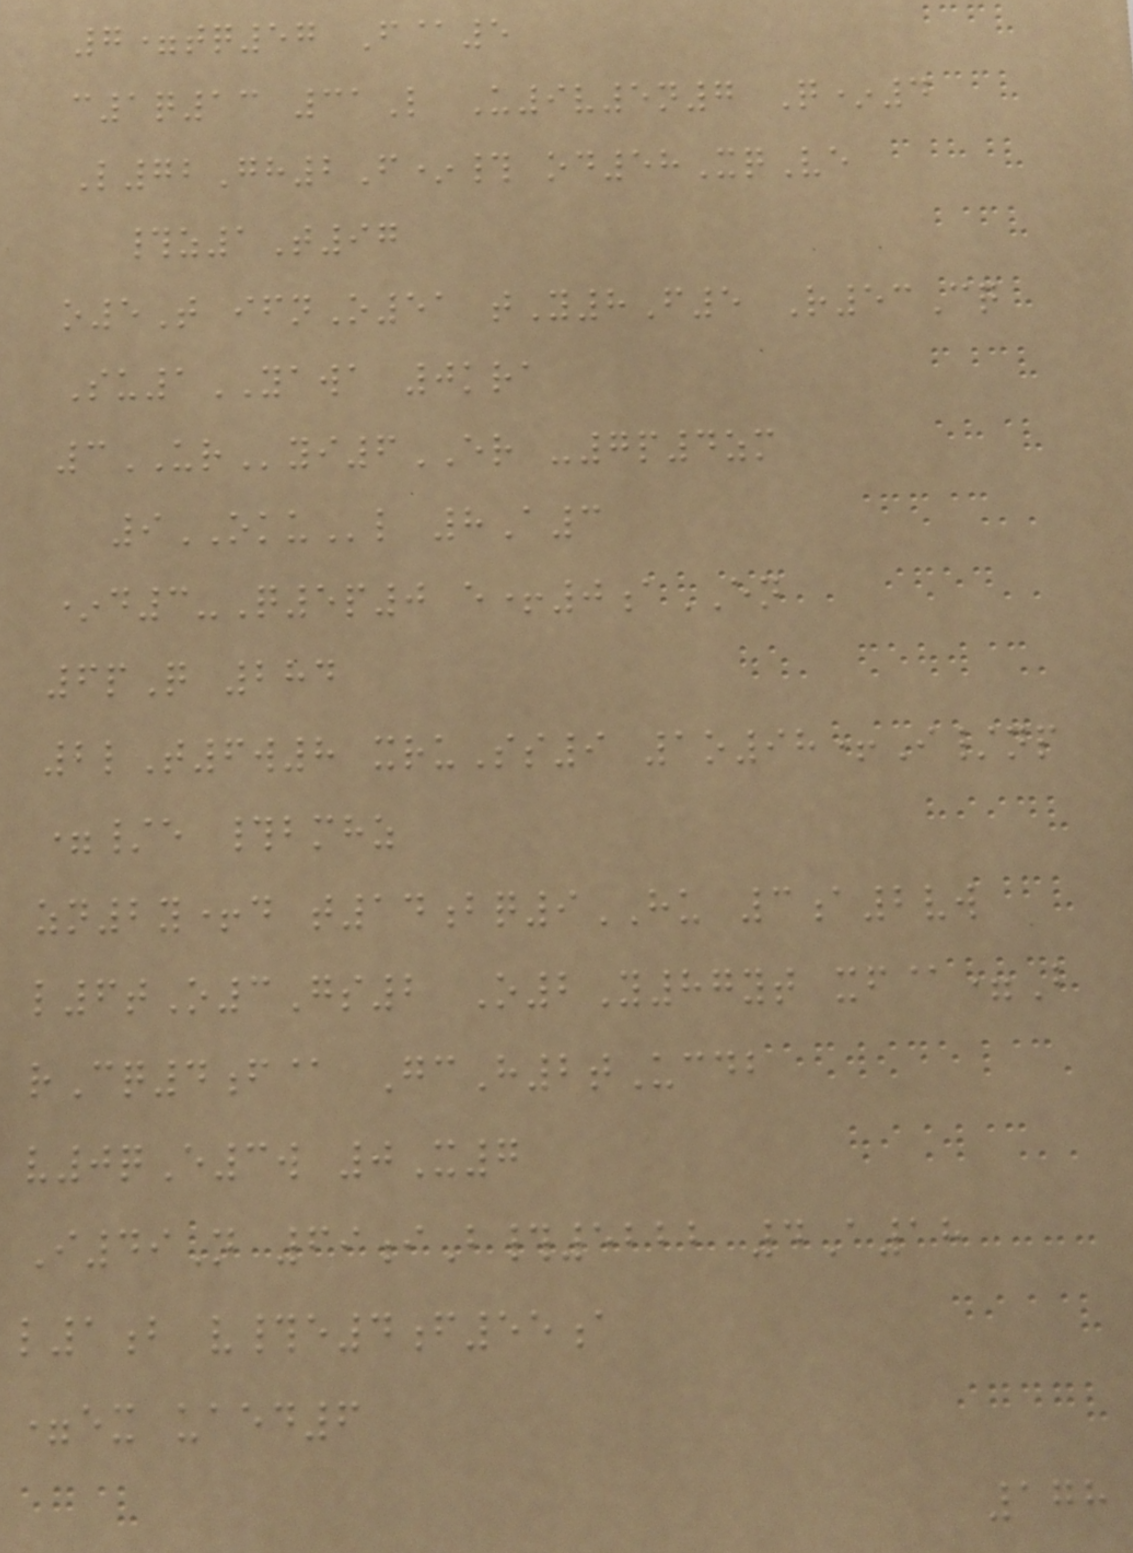7=tq57 F@5
c1q13 31L U9v5n7 Q*4
L72Gh2F*# od58XqVe
#z1T97
o5T ifnO51 tY8F5 R53Cq
Su1YAWA 0kra
3URyi6ER -7p4zm
9OKUl 8A3
*d3-Q5p0 e+0aEN
6pQ 284
2lT6w8 xruSs9 1o98+I/np
=/e #bmhz
zn2y+d t14bq9HU 3a2vw
l6tO3Gs2 O2Y87yt xf@=B
rCq4f@ GcH2tUcdb
v0qE3w 0X7
I49N 69iB#5222 4A18
l1b v#e4f55a
=ex uaed6
178
